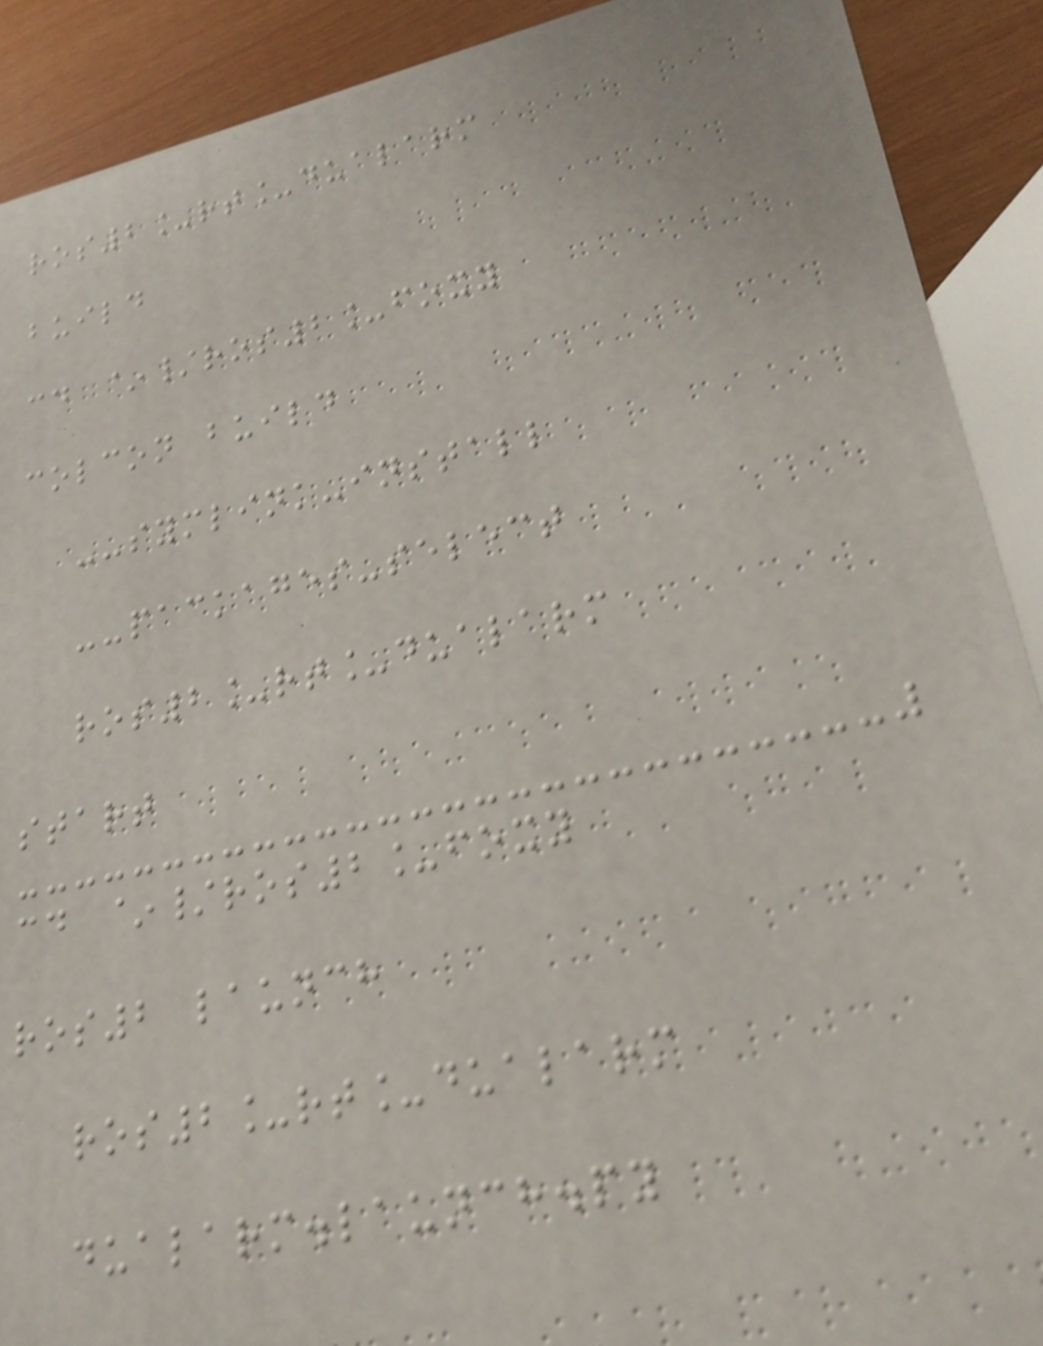ros2_rt_dualarm
build
cd ~/ros2_foxy
colcon build
--symlink-install
--packages-select
ros2_rt_dualarm
start
cd ~/ros2_foxy
ros2 launch
ros2_rt_dualarm
dualarm.launch.py
